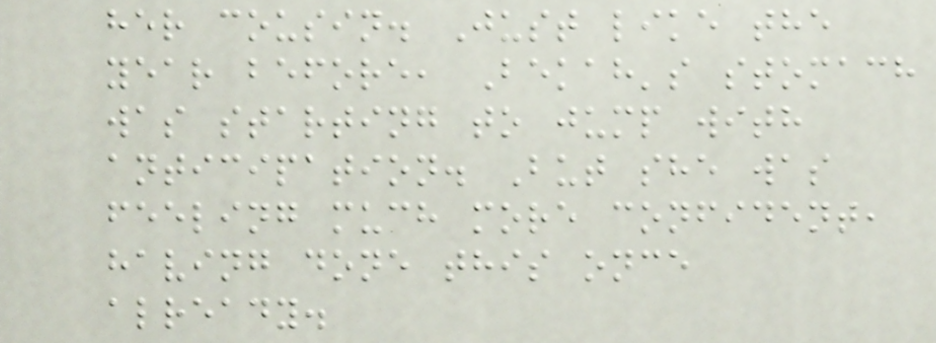her cousin. Just like the
year before, Bekah's stomach
was starting to jump with
anticipation. But she was
feeling much more confident,
having done this once
already.
